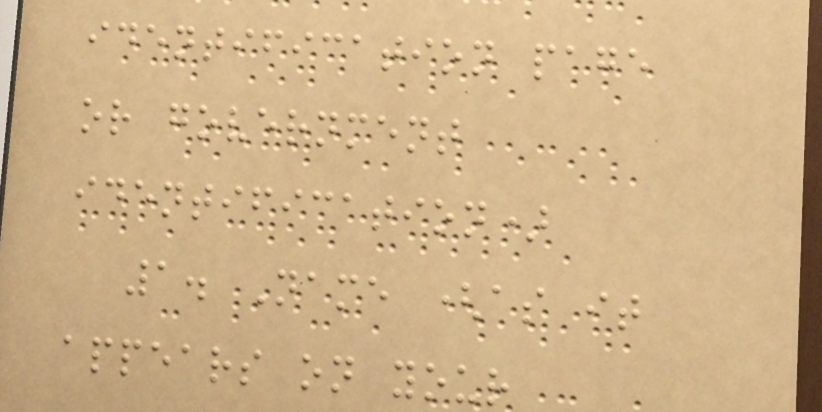identification page
or government
identification)
1. Name (as it
appears on your
